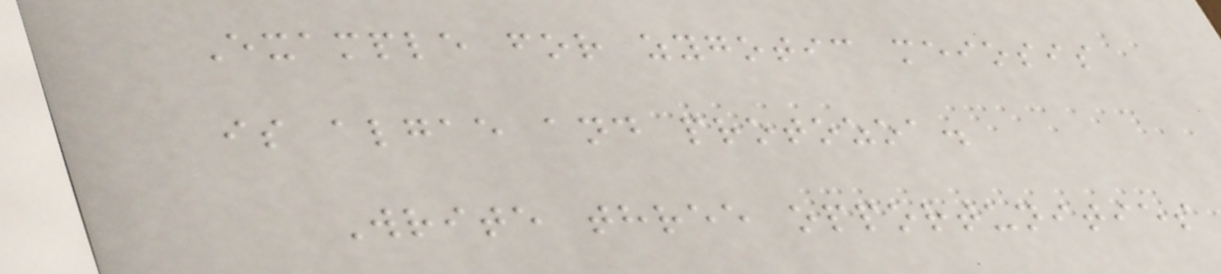Example for zygotic meiosis
is algae and protozoa.
Write three opportunities
